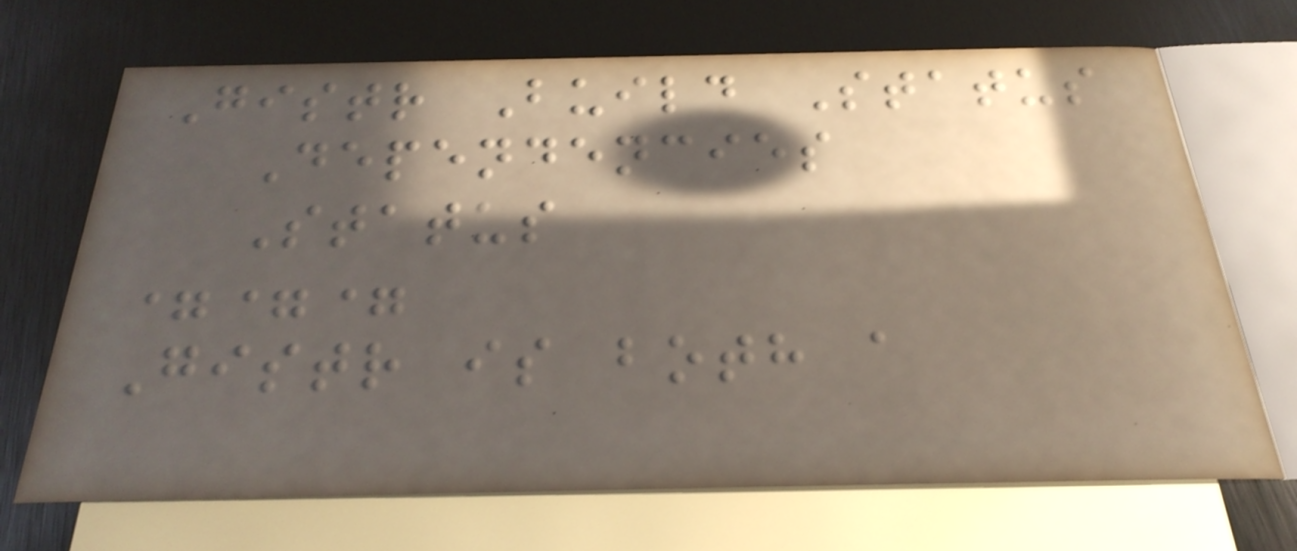Gistr Build Status
Dependencies
Status
===
Gistr is both a
